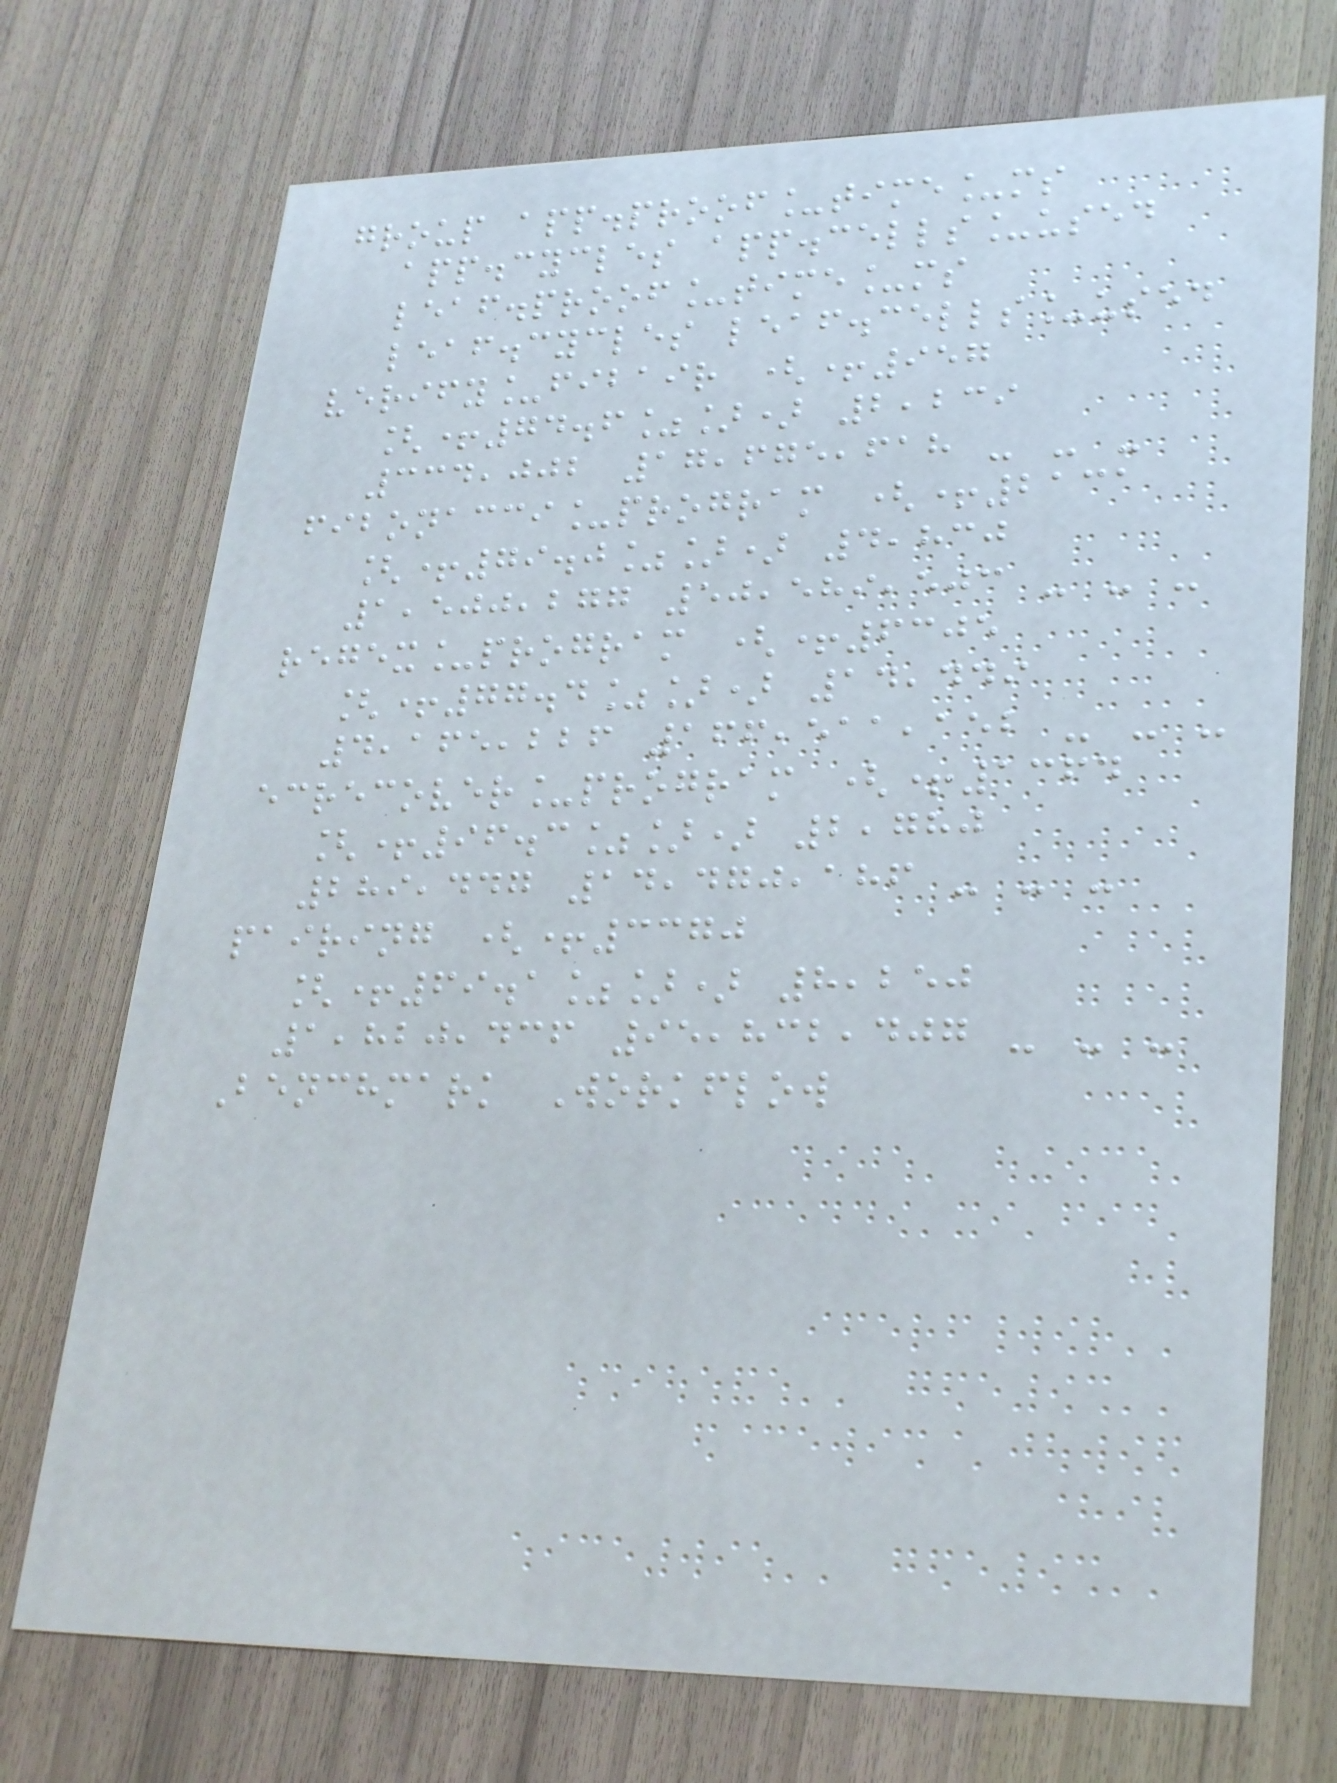group app.proof_time_ms
app.cycles app.cells_used
leaf.proof_time_ms
leaf.cycles leaf.cells_used
verify_fibair (+957
[+74.6%]) 2,239
334,002 17,675,618 - - -
fibonacci_program (+2131
[+79.0%]) 4,830
1,500,277 50,589,503 - - -
regex_program (+6305
[+77.4%]) 14,449
4,165,226 166,511,152 - - -
ecrecover_program (+1364
[+96.3%]) 2,780
289,447 14,470,186 - - -
pairing (+3370
[+69.1%]) 8,250
1,820,436 95,832,407 - - -
Benchmark Workflow
